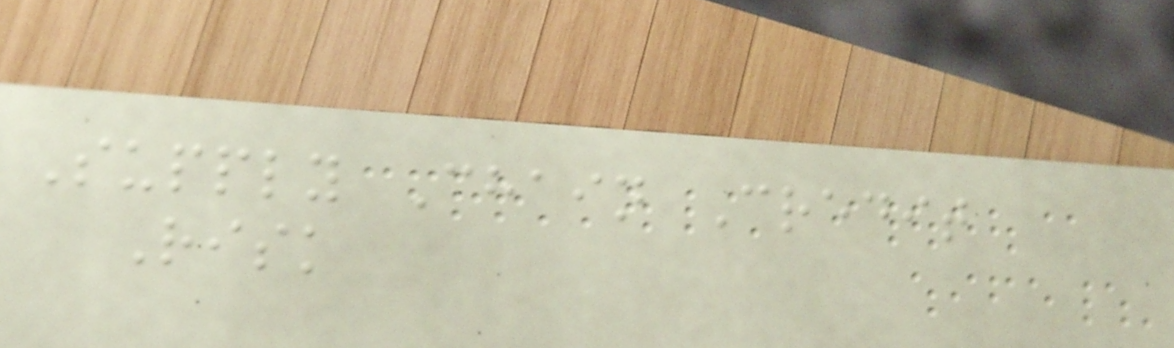Supply Chain Credit
Risk
